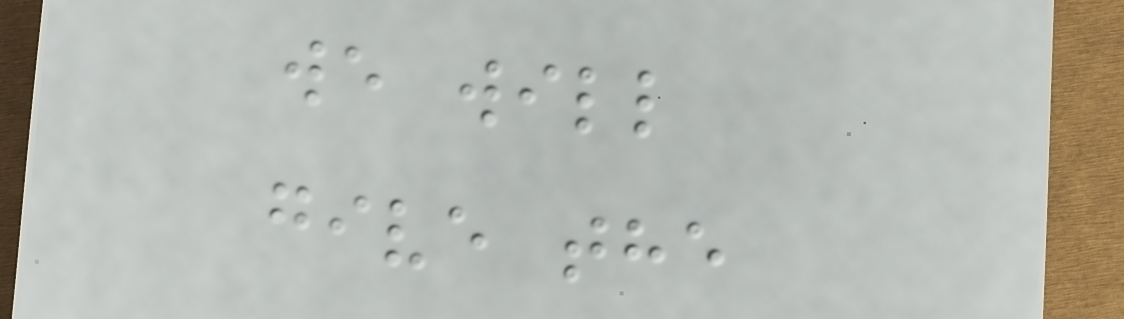we will
give the
